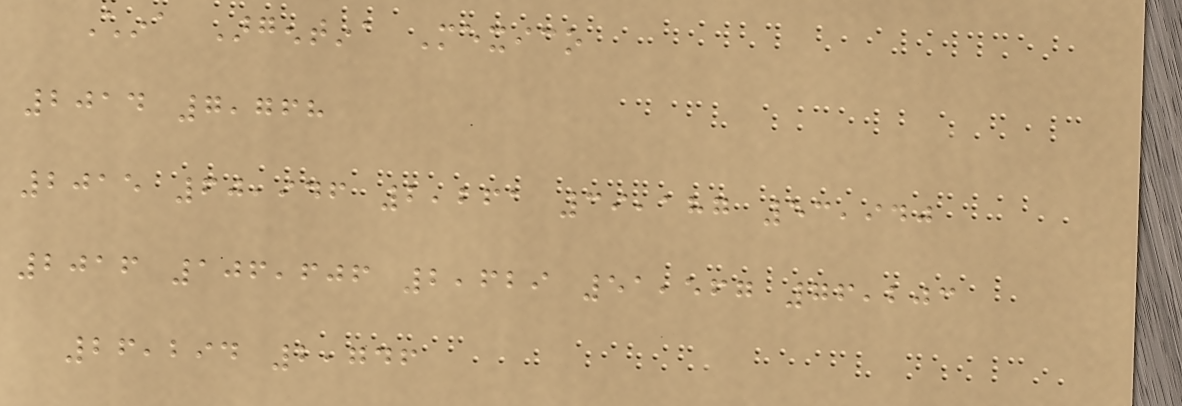China Argentina Mexico
2014 7,768
2015 60,946 2,261 39,187 53,940
2016 106,606 2,629 51,567 76,203
26,294 2,746
